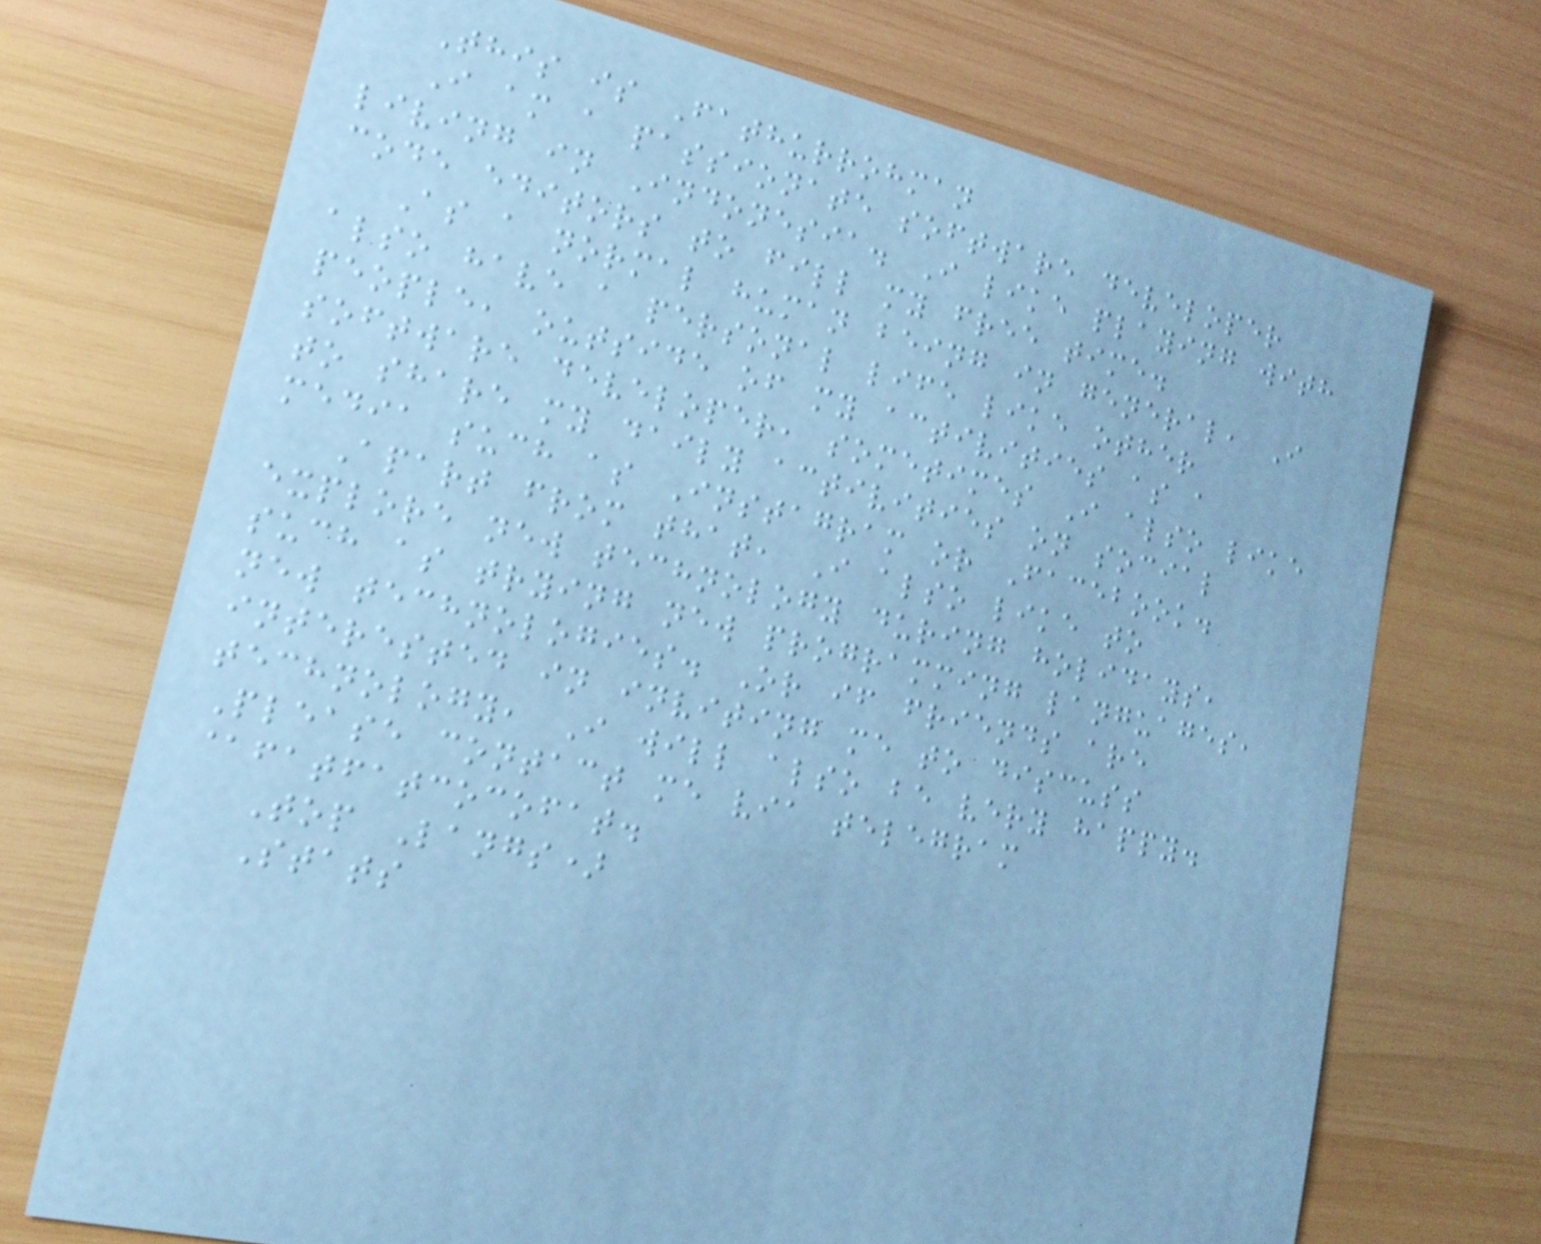This is Fathurrohman
I am a passionate software developer
living in Indonesia. I like playing with
code editors to fill my free time.
As a normal human being in general, I
also have a personal life like other
people, outside of my activities as a
software developer, sometimes I also like
to share my daily activities on social
media such as Instagram or Facebook.
Apart from that, I also like to
explore new technology during holidays,
such as trying new programming languages,
new technologies. Or if friends are
interested in inviting me to discuss
technology, I will also be very happy.
Please contact me via telegram
@fatfatcocofat.
Top Langs)
Stats
